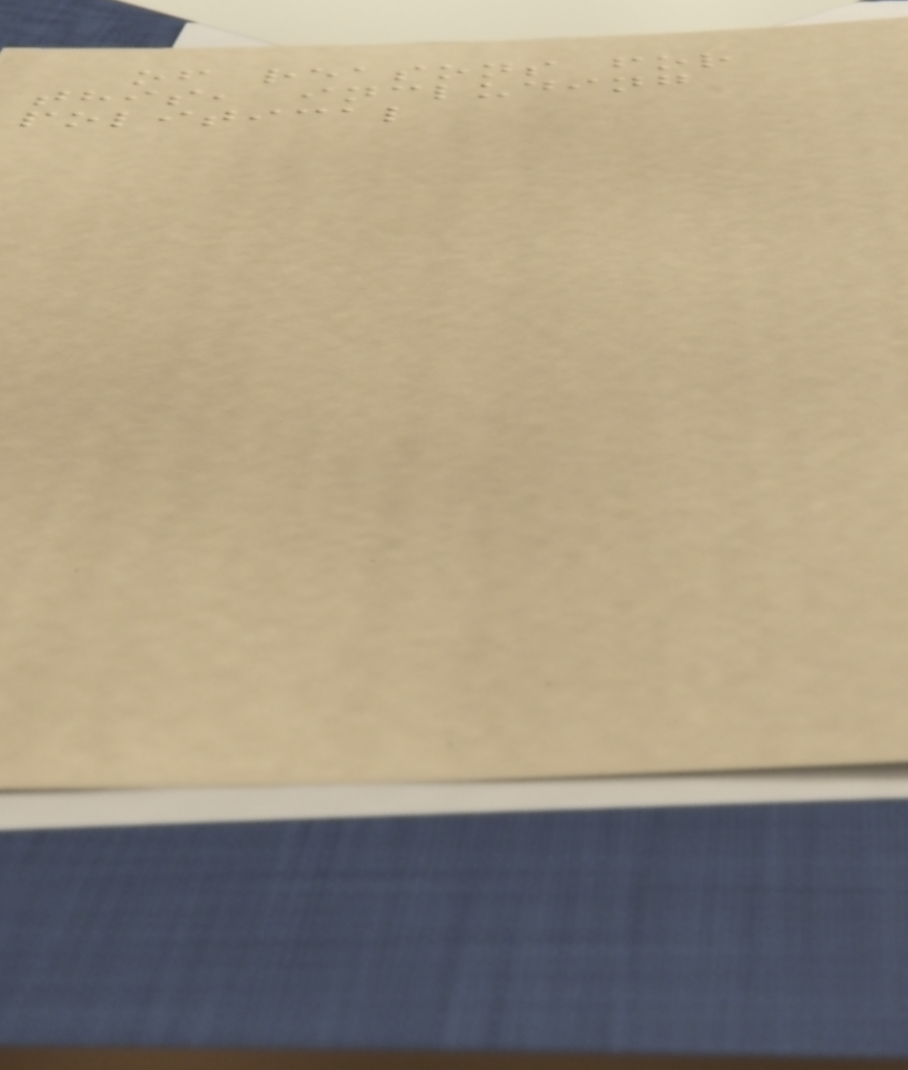of reasons for
this, including
political
